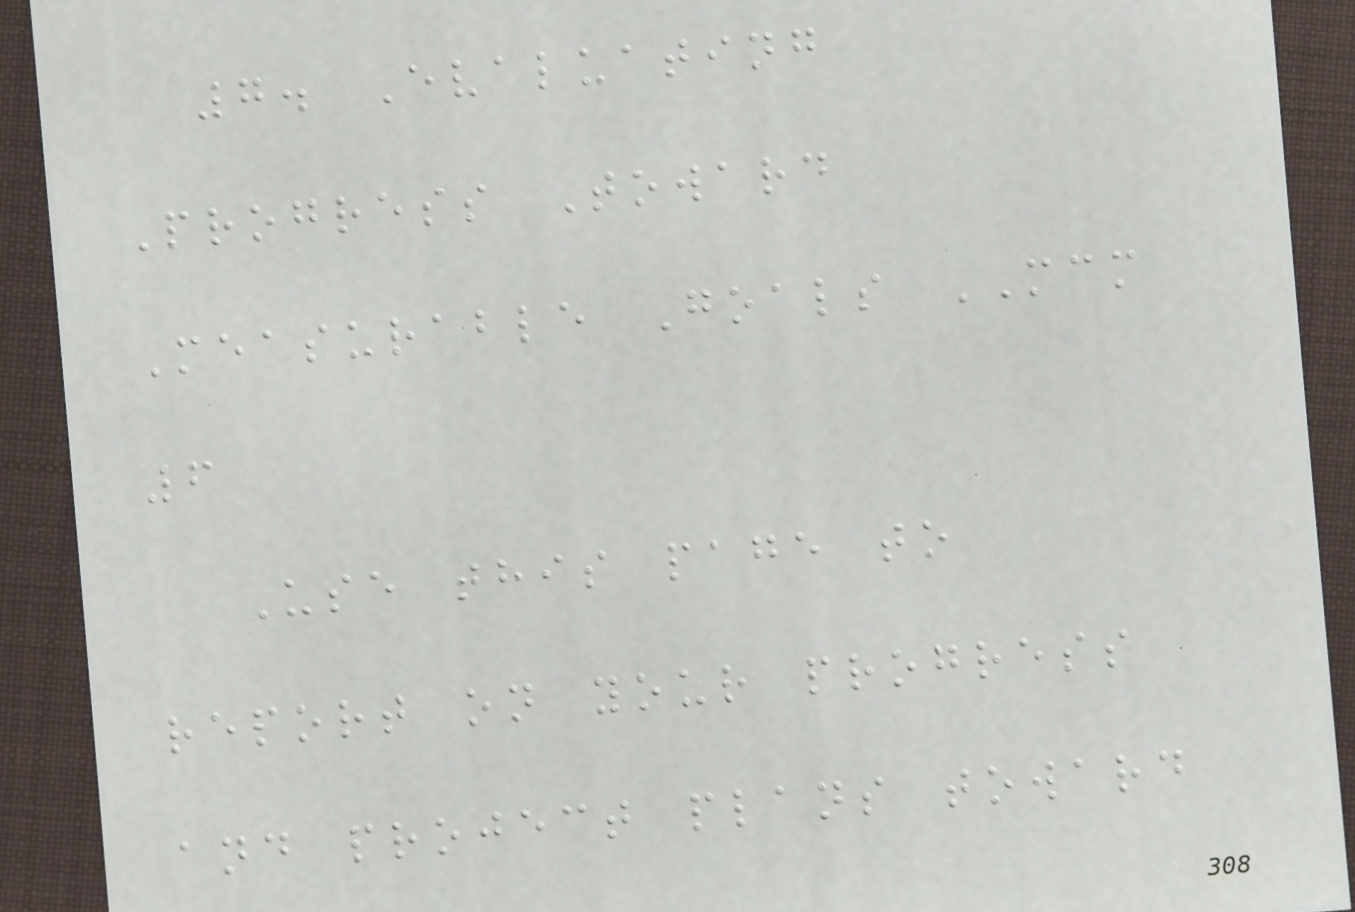7. Evaluating
Progress Toward
Measurable Goals MCM
6
Use this page to
report on your progress
and project plans toward
